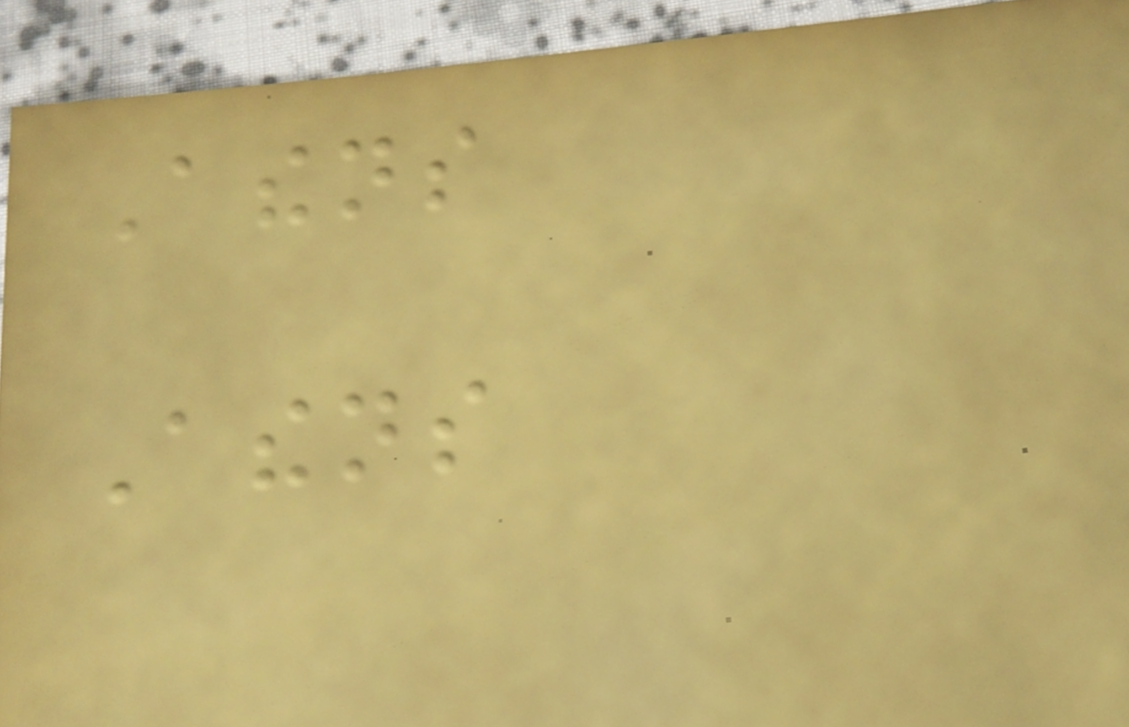Athens
Athens
